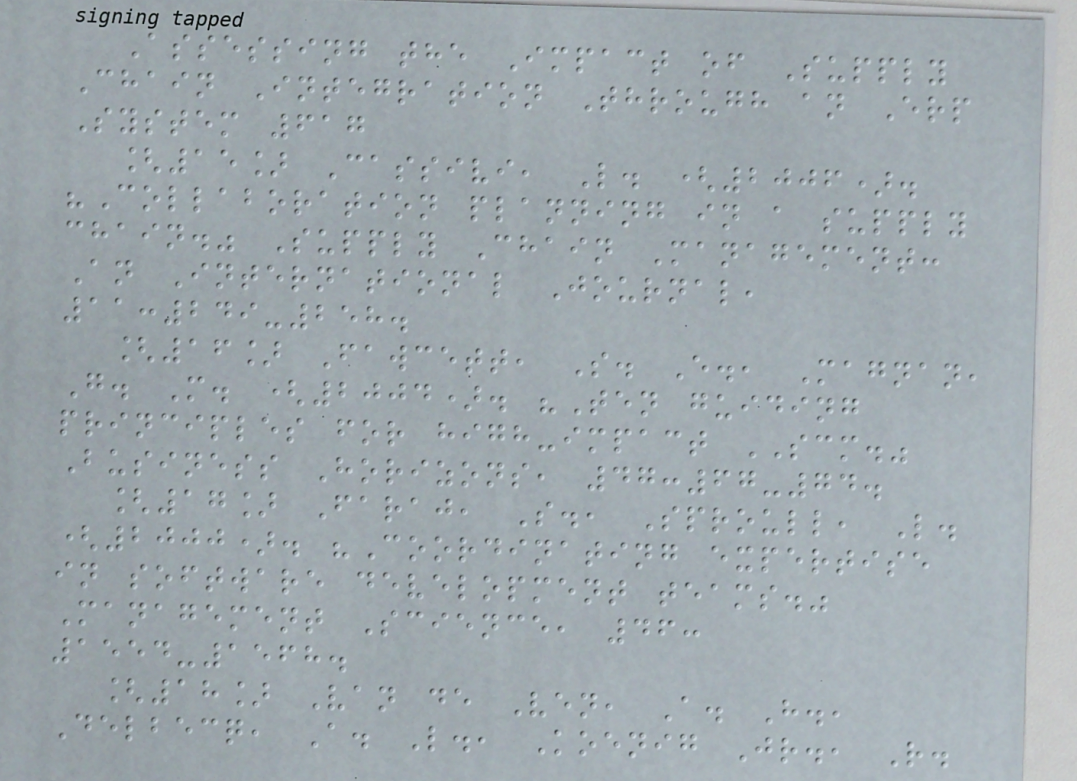Assessing the Impact of Supply
Chain Integration Through an Erp
System 617
[15] Cassivi, L. (2006).
"Collaboration planning in a supply
chain." Supply Chain Management:
An International Journal,
11:249-258.
[16] Fawcett, S. E., Magnan,
G. M. (2004). "Ten guiding
principles for high-impact SCM."
Business Horizons, 47:67-74.
[17] Faraj, S., Sproull, L.
(2000). "Coordinating expertise
in software development teams."
Management Science, 46:
1554-1568.
[18] Van de Ven, A. H.,
Delbecq, A. L., Koenig Jr., R.
